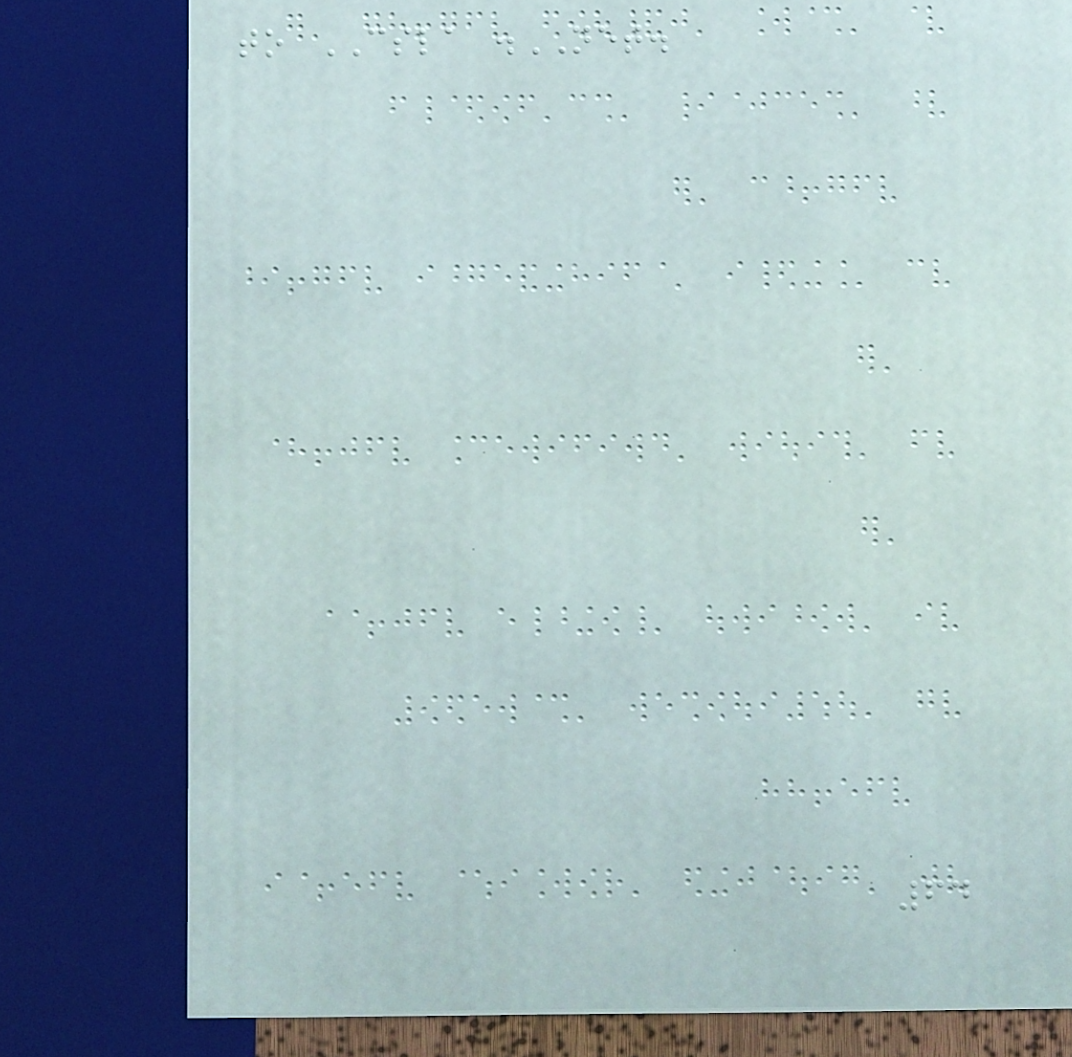to CSLA .NET.
64
